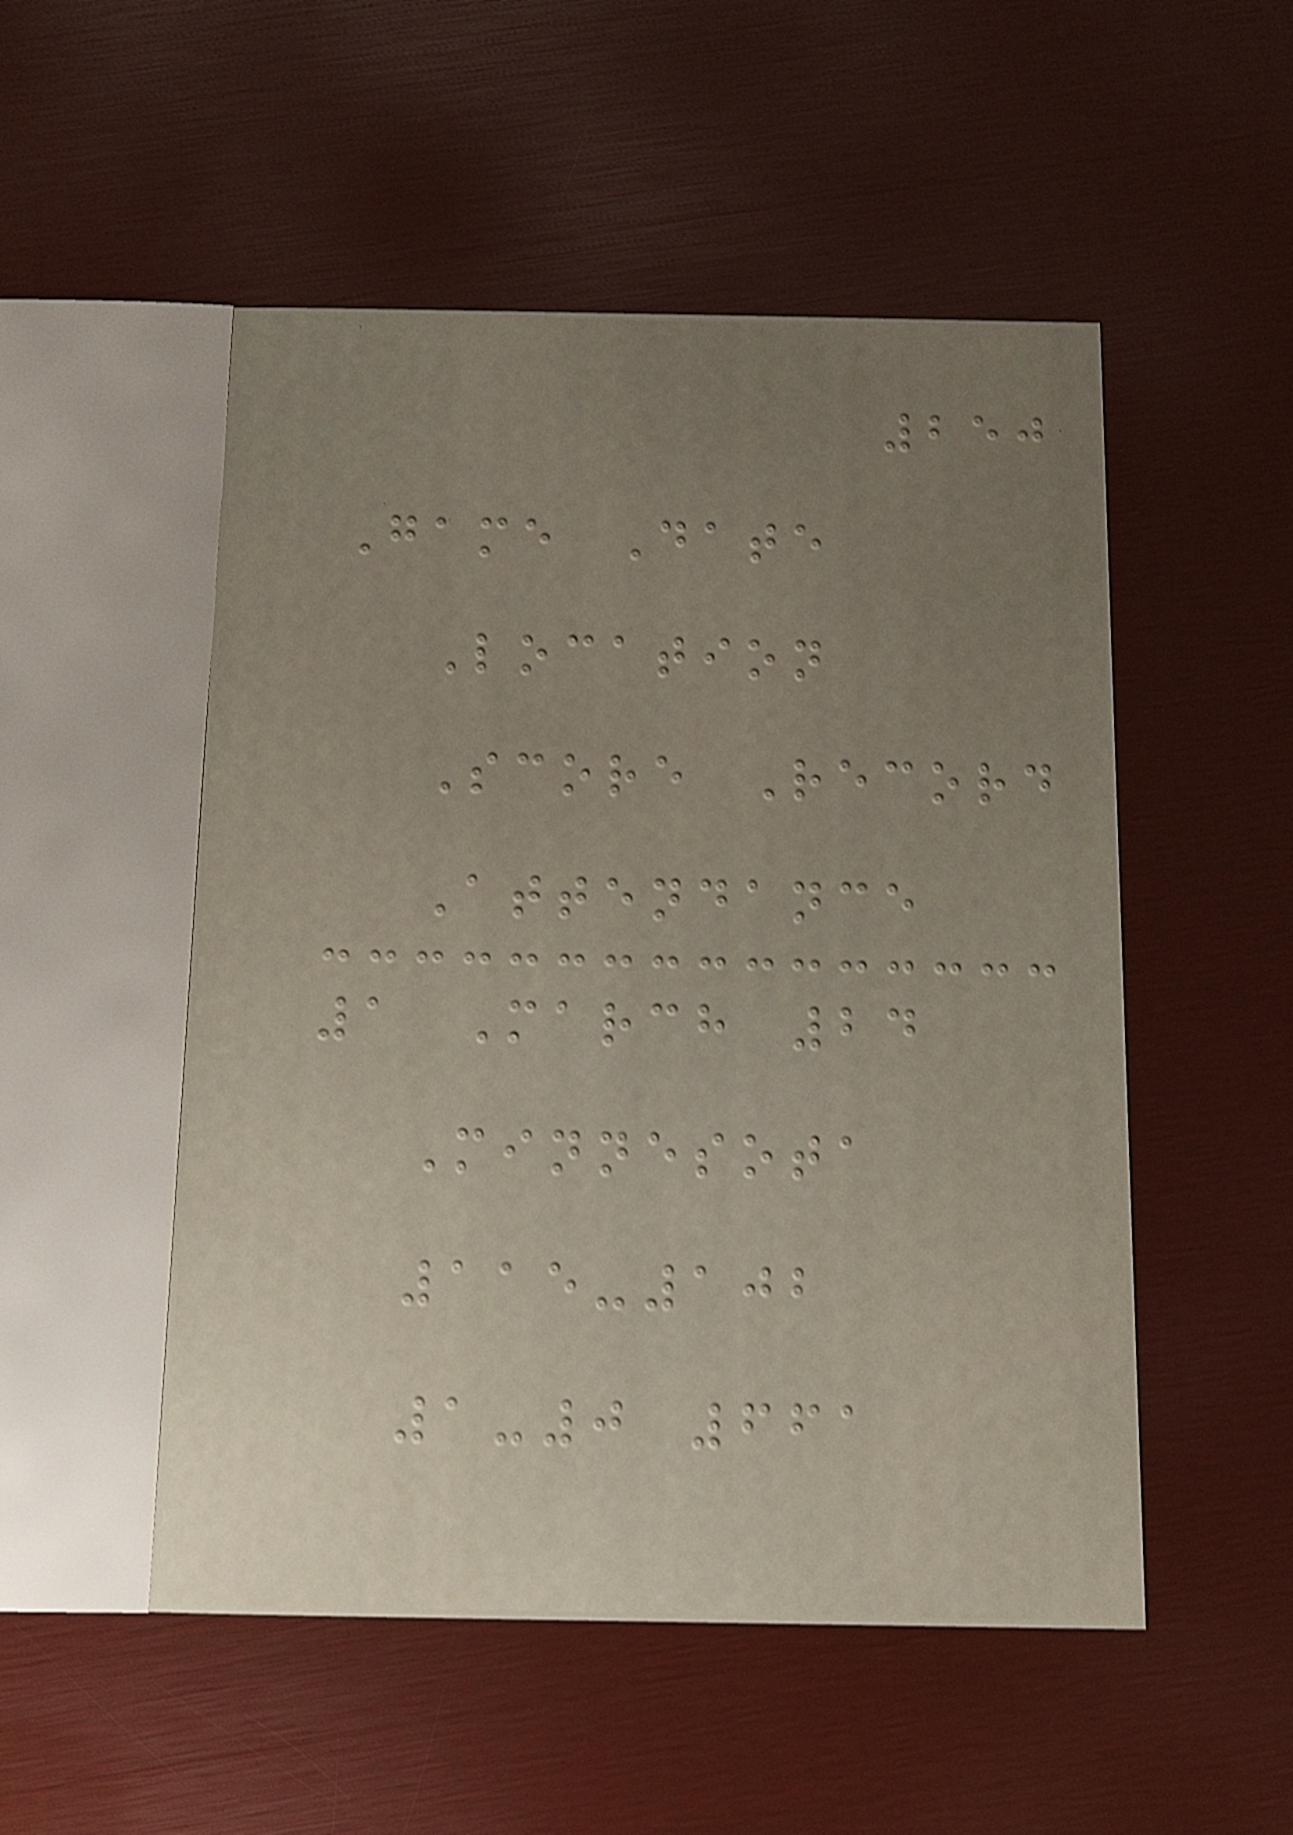250
Game Date
Location
Score Record
Attendance
1 March 24
Minnesota
115-102
1-0 661
